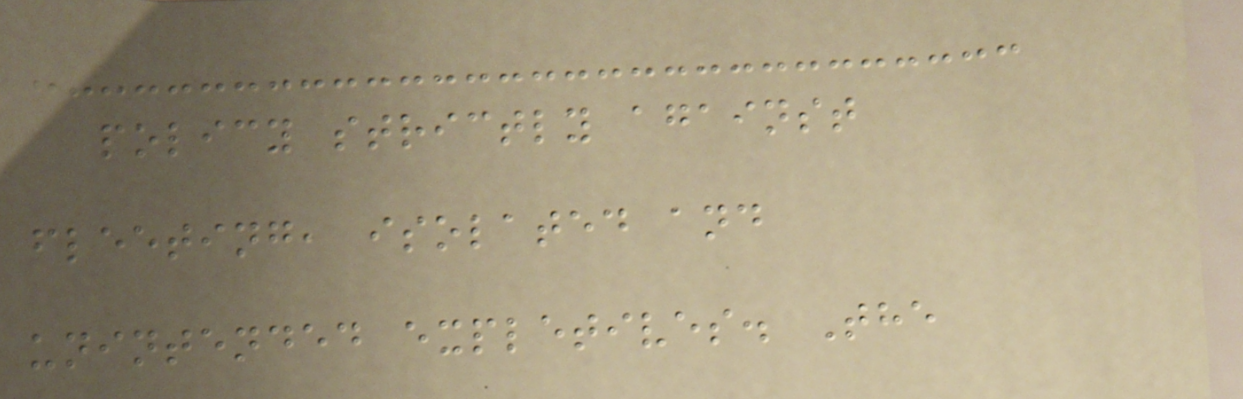policy strictly against
fleeting, isolated and
unintended expletives. The
